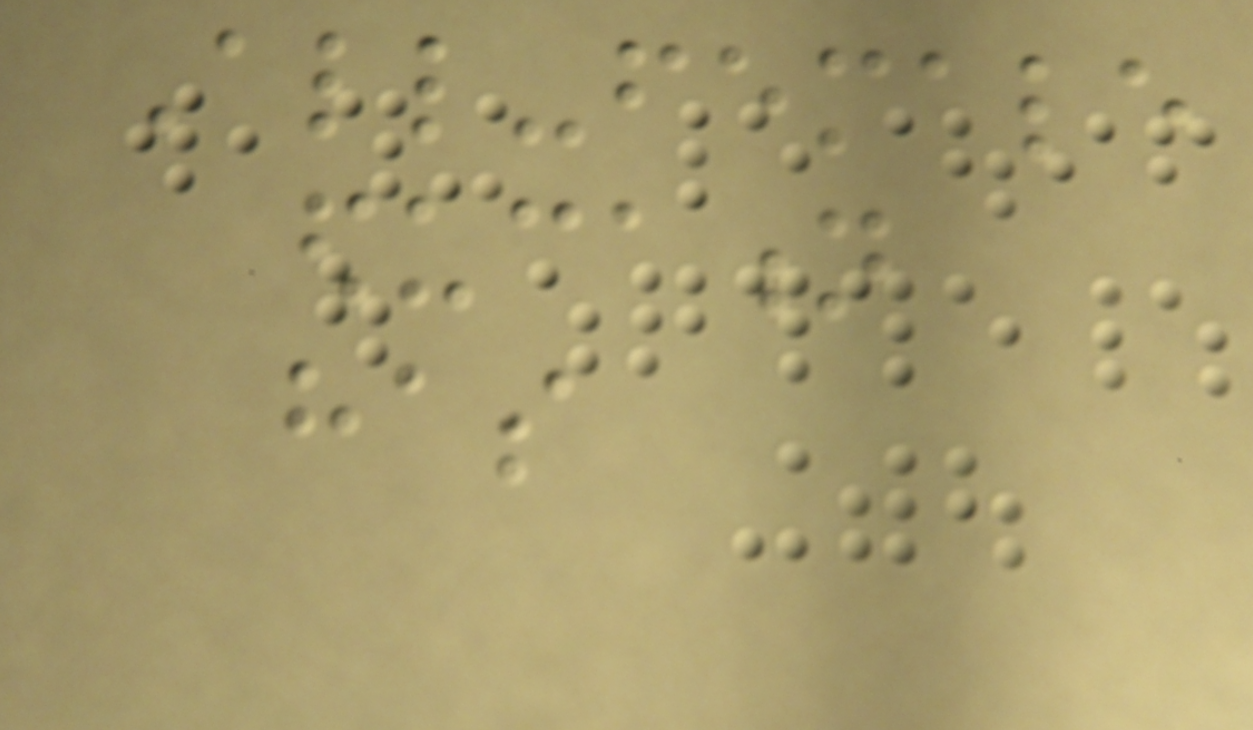All-female
education
has
